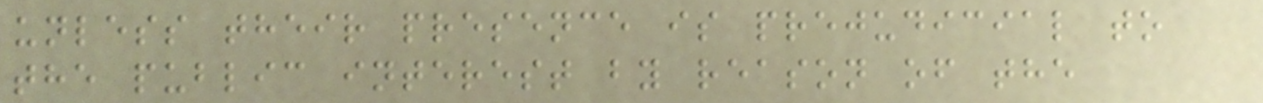unless their presence is prejudicial to
the public interest by reason of the
